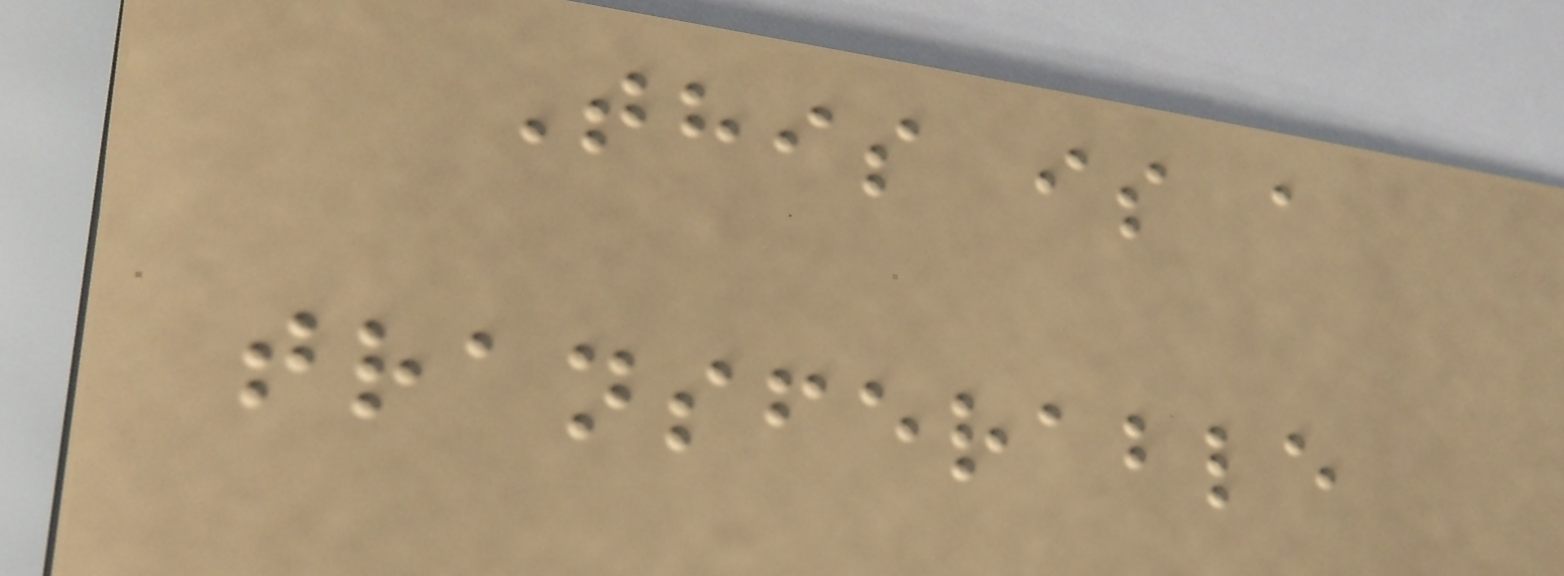This is a
transferable
